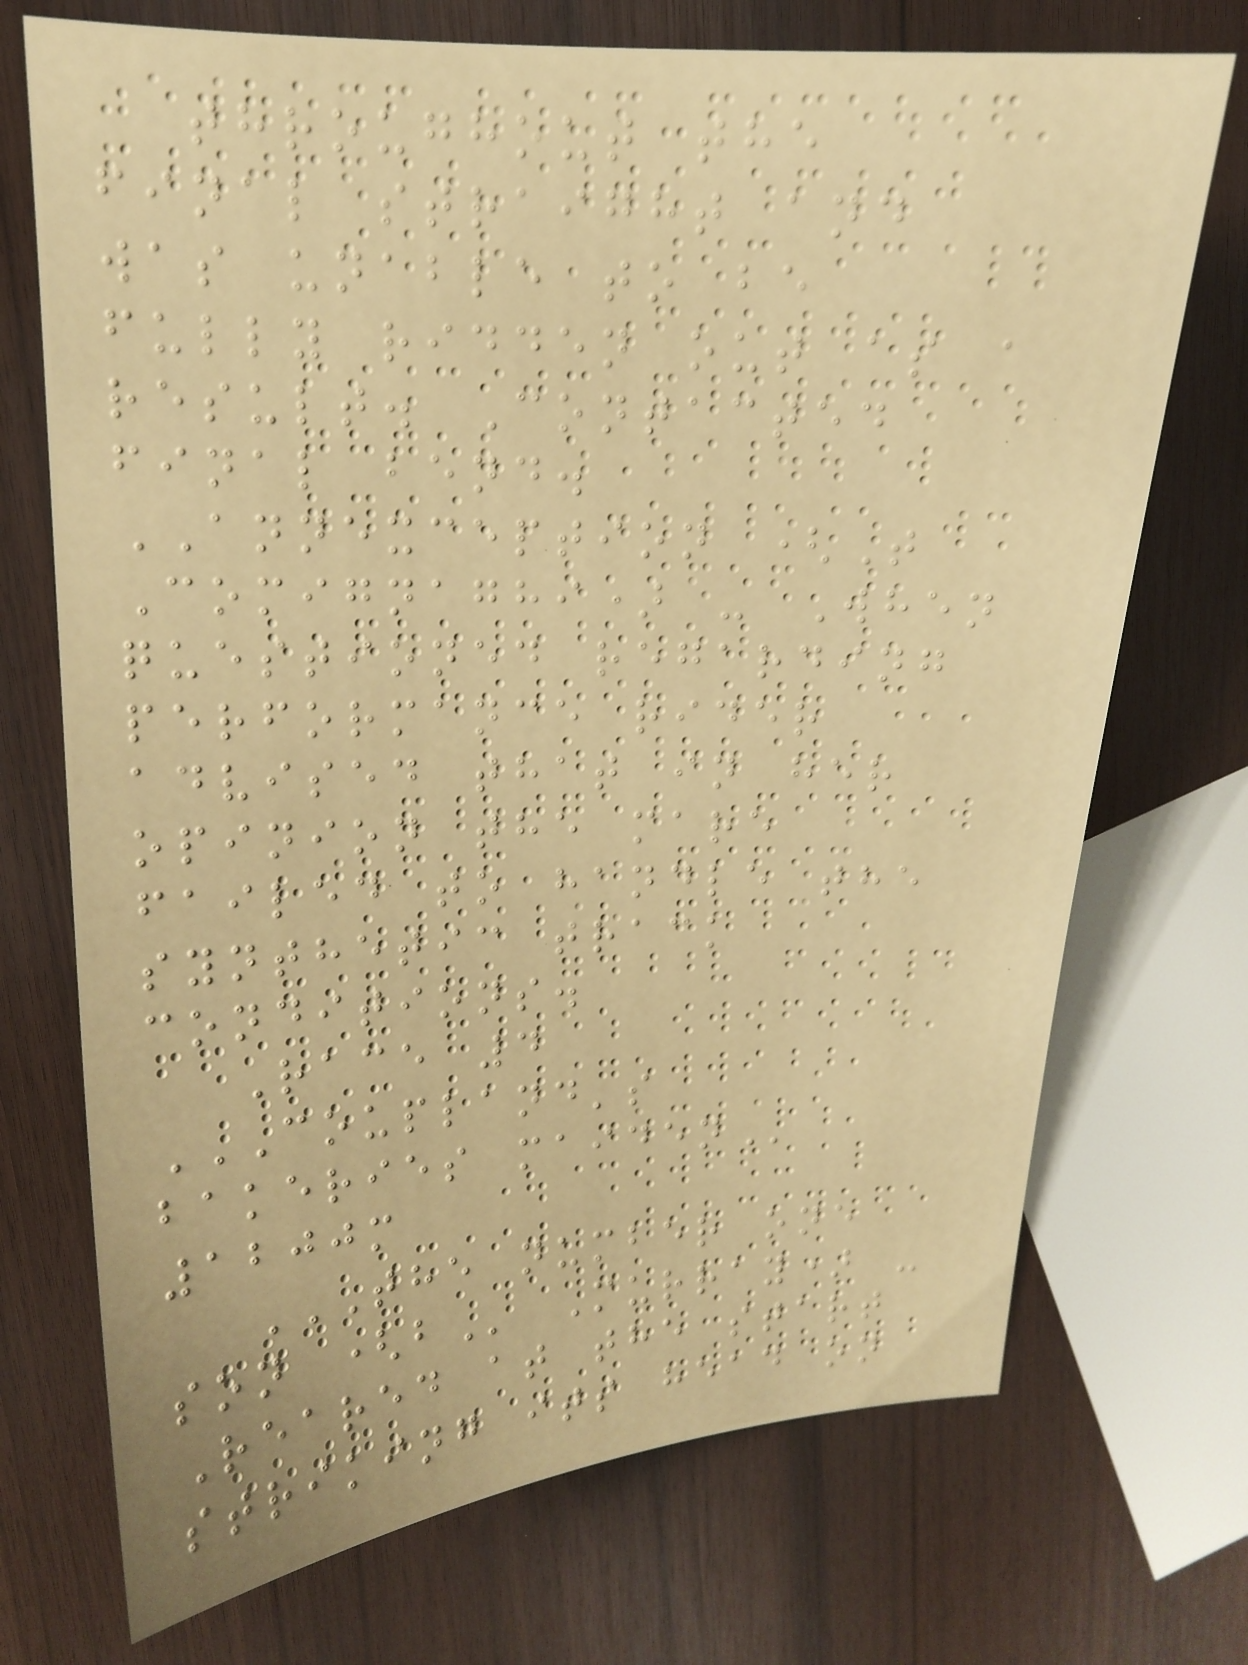throughout the
final straight and
was unable to be
fully ridden out as a
result. Contacted
final bend.
ANNEXCEPTION (T
Comignaghi) - When
questioned regarding
performance rider
advised that in her
opinion the mare
failed to handle the
synthetic track
conditions.
Race 4
COUPLAND'S
BAKERIES MAIDEN
1200m
THE NUMBER ONE
SON (B Murray) -
Reared at the start
striking its head on
